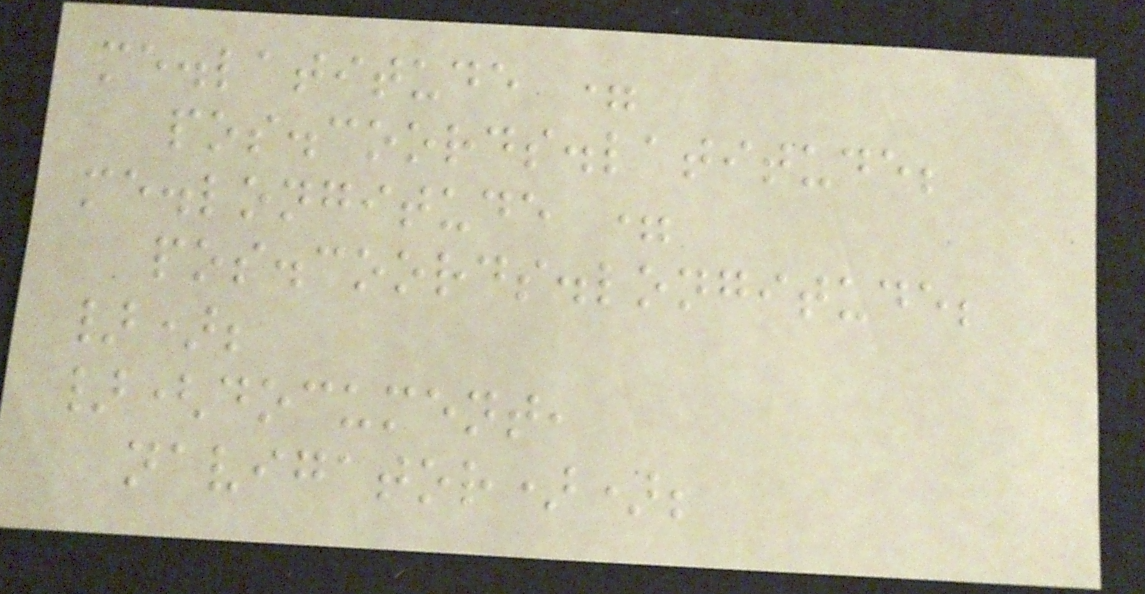me.latitude =
pos.coords.latitude;
me.longitude =
pos.coords.longitude;
});
}(document,
navigator));
